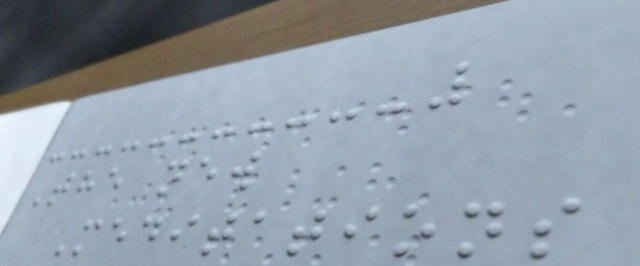The new
Meditations
